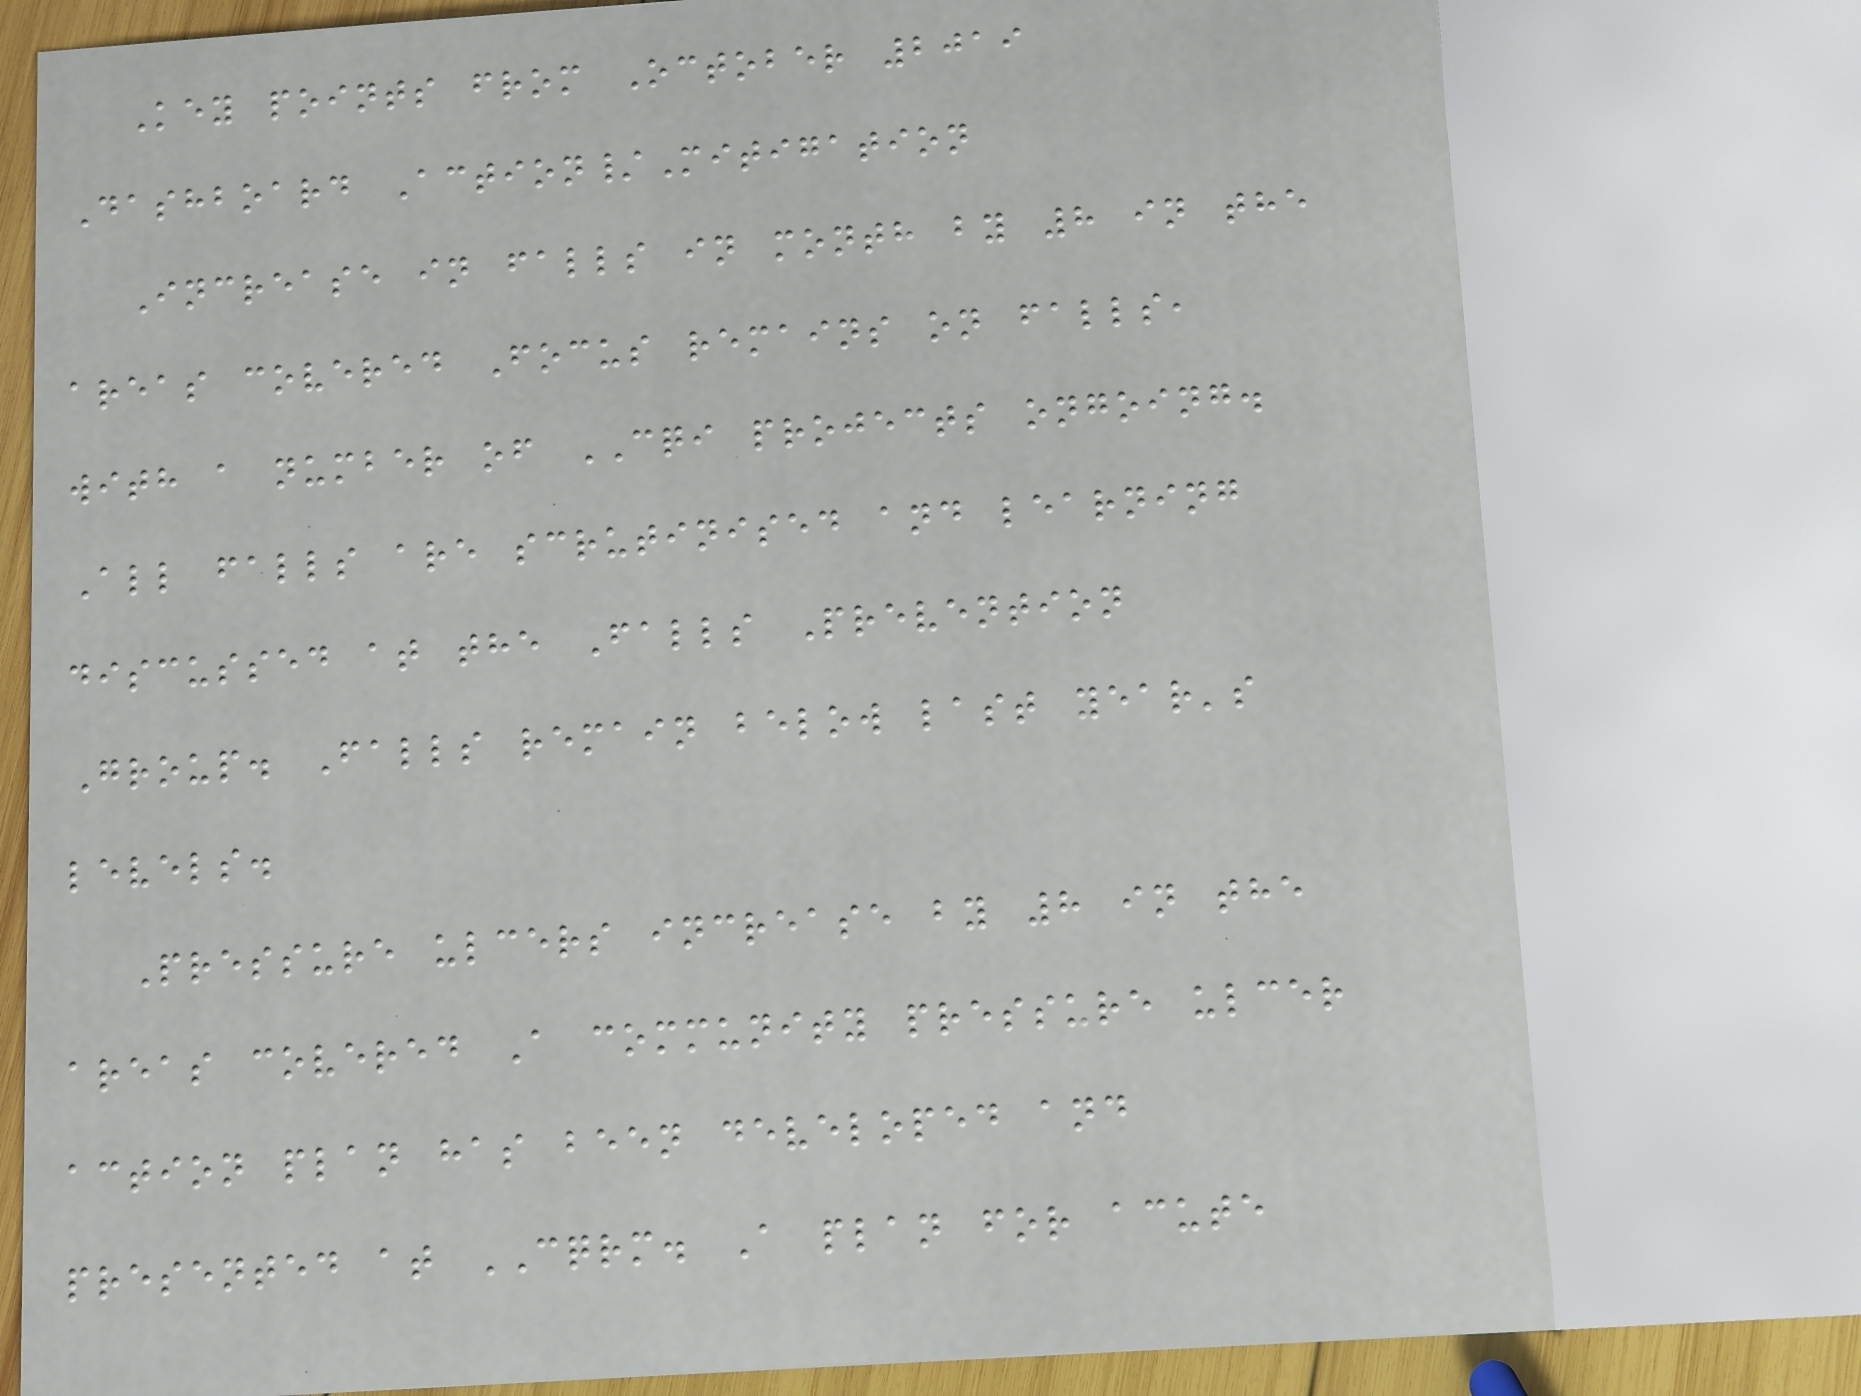Key points from October 2019
Dashboard Action/Mitigation
Increase in falls in month by 8 in the
areas covered Focus remains on falls,
with a number of CQI projects ongoing.
All falls are scrutinised and learning
discussed at the Falls Prevention
Group. Falls remain below last year's
levels.
Pressure ulcers increase by 8 in the
areas covered A community pressure ulcer
action plan has been developed and
presented at CQRM. A plan for acute
